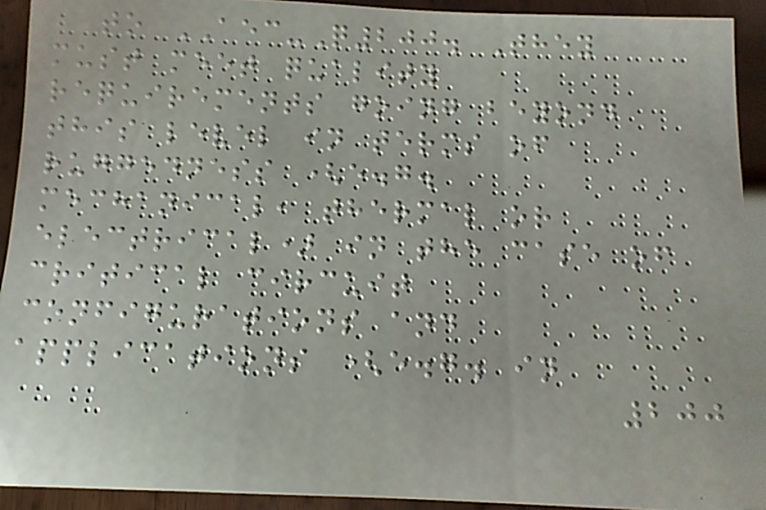to AEC-Q200. They
must meet quality
requirements going beyond
this level in terms of
ruggedness (e.g.
mechanical, thermal or
electrical) in the case of
critical circuit
configurations and
applications (e.g. in
200
